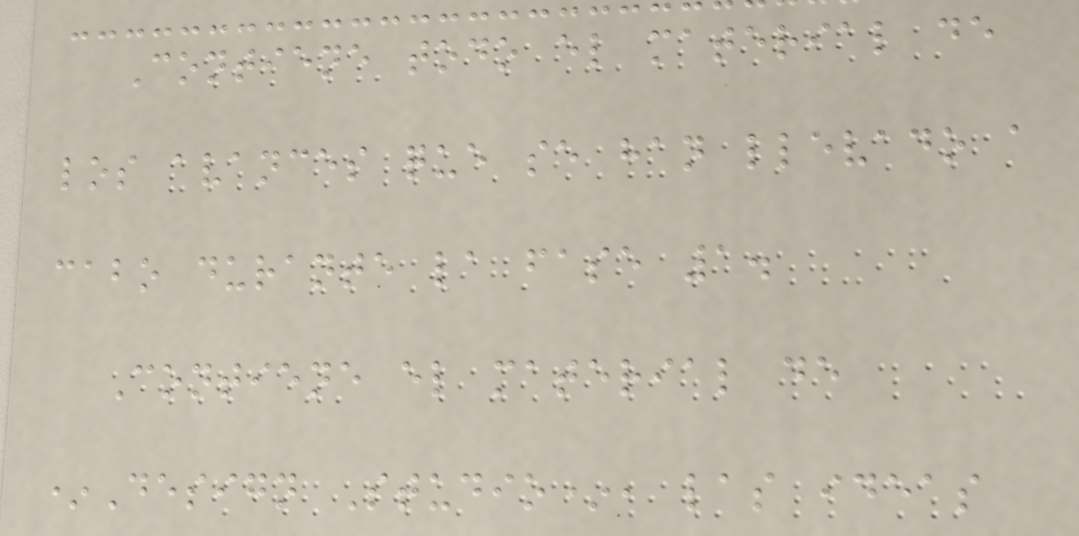Contiene todo el material de
los avances que se han llevado a
cabo durante la fase 1.
Contiene el material de
*Design Studio*, las ideas
